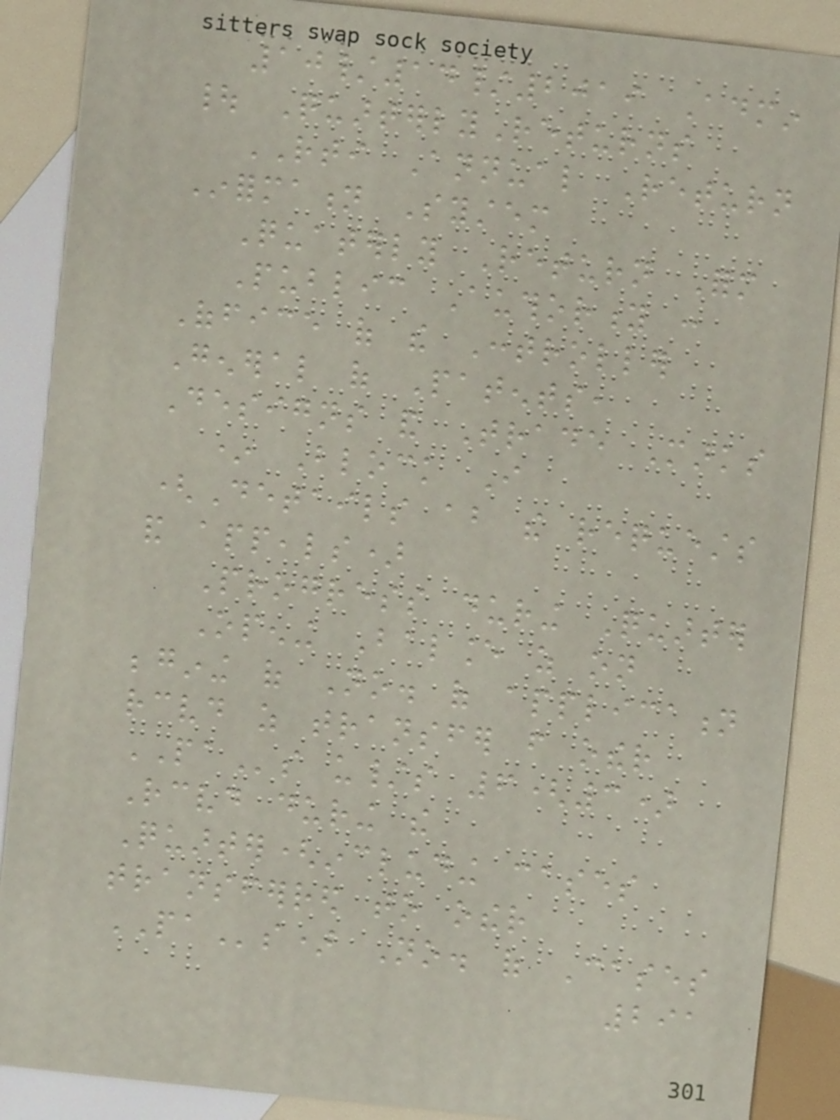10/14/2019 Admin
| QuarterlyReturns
RTI Annual Return
Information System
Quaterly Return Form
Public Authority :
Office of the Controller
General of Patents,
Designs and Trade Marks
* Block I
(Details about the requests
and appeals)
Progress during Quarter
Opening Balance as on
begining of No. of application
received as transfer from other
PAs u/s 6(3)
Received during the
Quarter(including cases
transferred to other
PAs) No. of Cases
291
